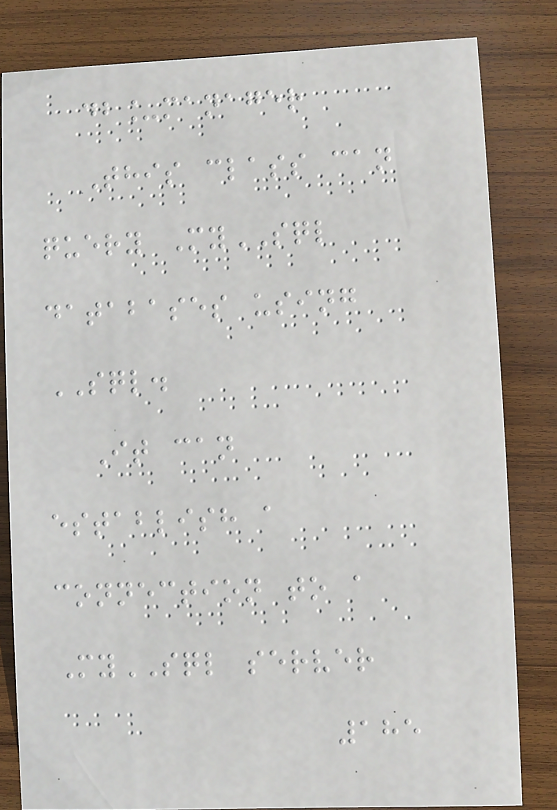db_manager
This class can
query MySQL
databases using
SQL.
It can
establish a
connection to a
MySQL server
185
